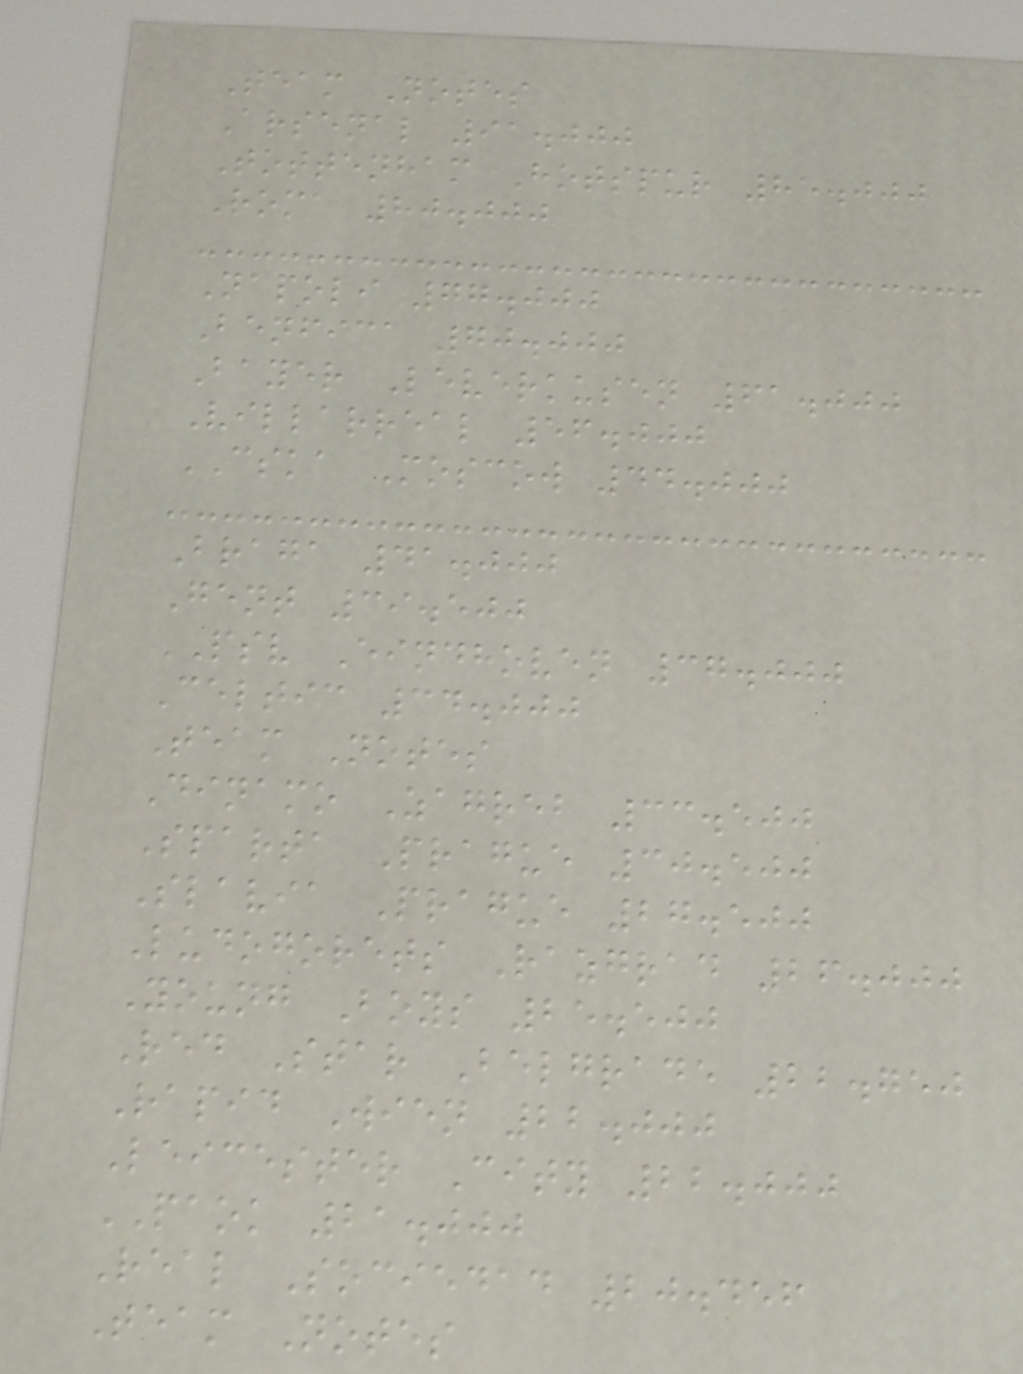Team Notes
Arsenal 91.000
Tottenham Hotspur 85.000
Roma 80.000
Napoli 77.000
Benfica 70.000
Bayer Leverkusen 61.000
Villarreal 56.000
CSKA Moscow 44.000
Braga 41.000
Gent 39.500
PSV Eindhoven 37.000
Celtic 34.000
Team Notes
Dinamo Zagreb 33.500
Sparta Prague 30.500
Slavia Prague 27.500
Ludogorets Razgrad 26.000
Young Boys 25.500
Red Star Belgrade 22.750
Rapid Wien 22.000
Leicester City 22.000
PAOK 21.000
Real Sociedad 20.456
Team Notes
